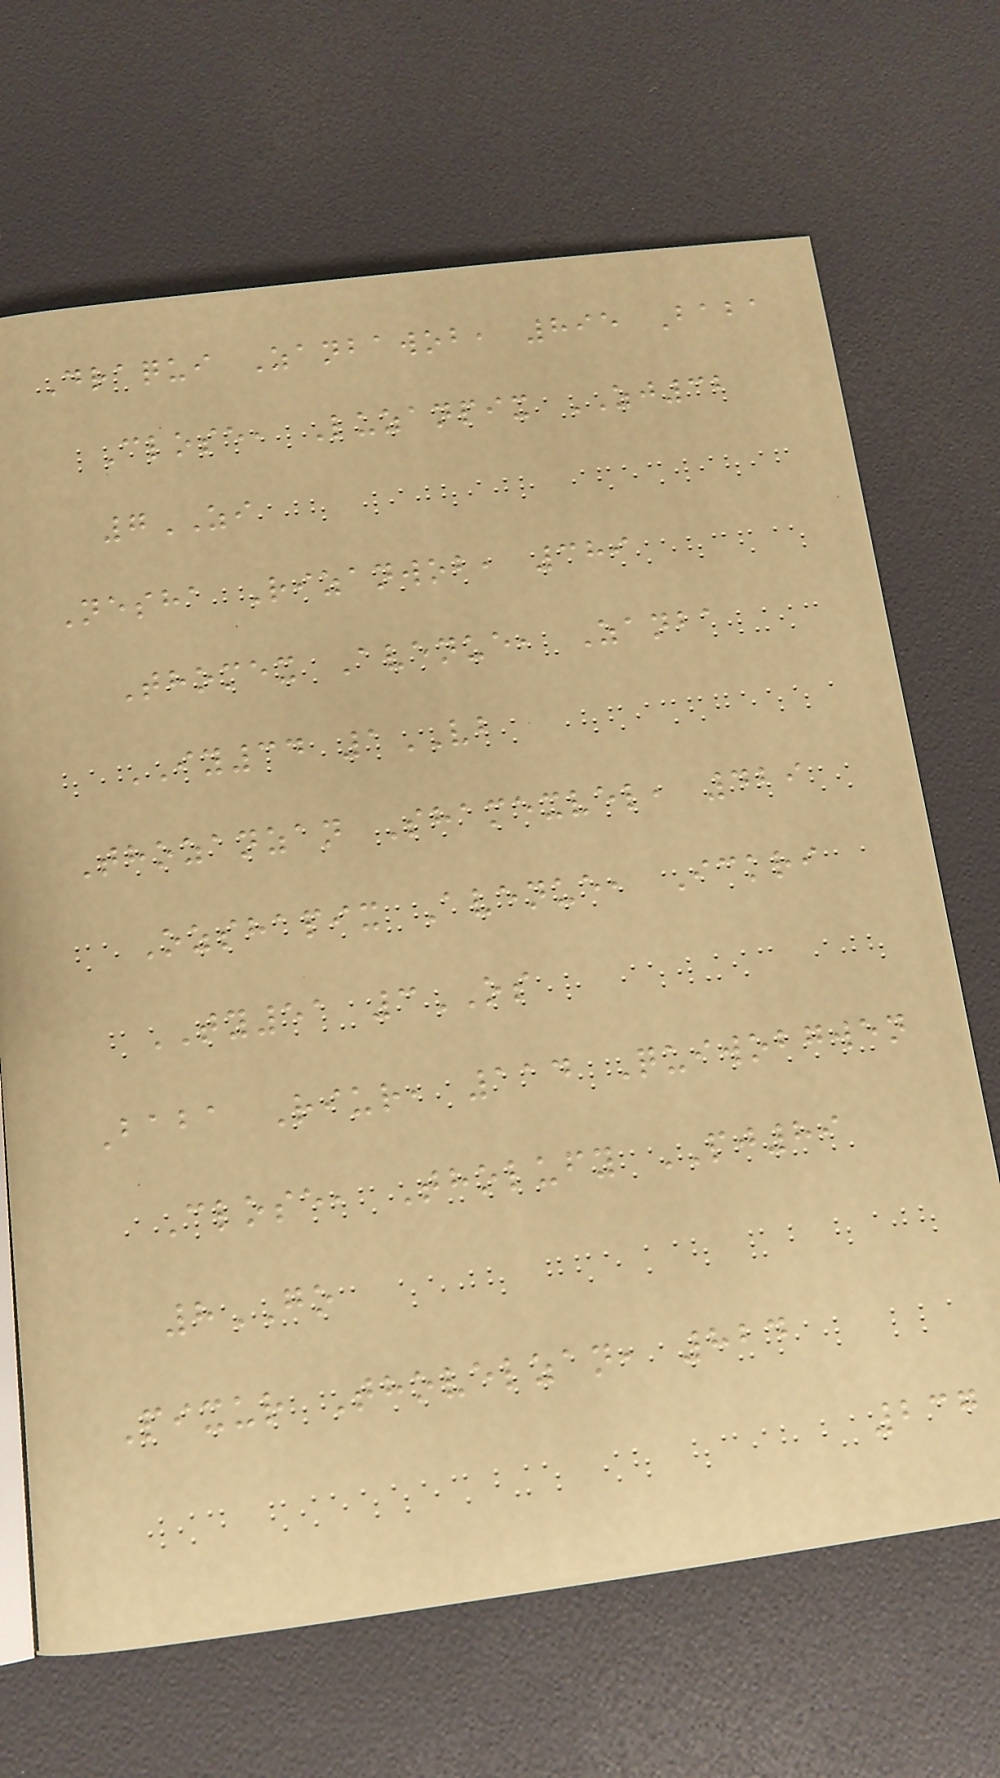Draqui Zanbawob, 895 Baba
Close, Luzanpix ZJ32
7ZI
Nesha Rizanwob, 389
Thomex Avenue, Zanba
IY34 1VB
Thozanzan Shamexvel, 429
Ozshapix Avenue, Ickri
TY51 3OS
Baba Riur, 114 Quiwobgwen
Close, Tholufy PJ89
8GO
Pixur Thovelzan, 824
237
